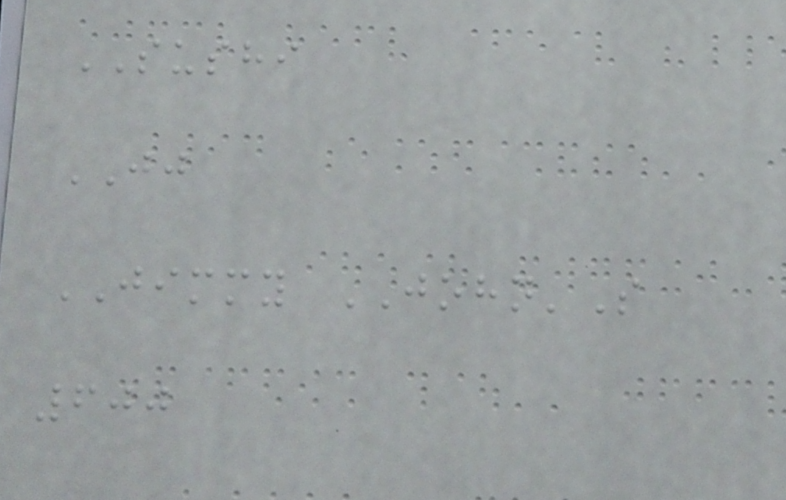SUSHI
JJ
JIMMY JOHN'S
600
